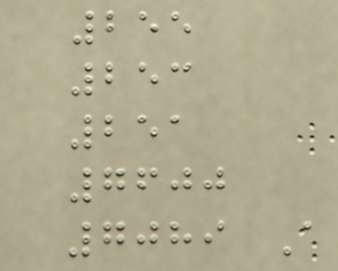255
253
251
7600
7089 A
